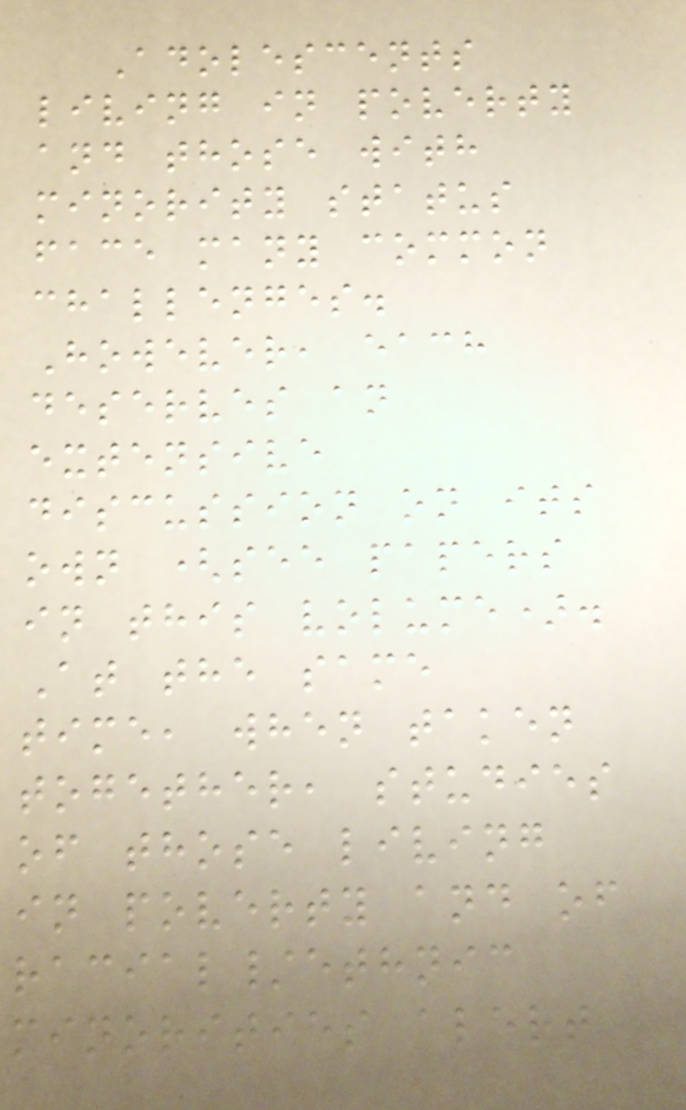Adolescents
living in poverty
and those with
minority status
face many common
challenges.
However, each
deserves an
extensive
discussion on its
own (see papers
in this volume).
At the same
time, when taken
together, studies
of those living
in poverty and of
racial/ethnic
minorities alert
